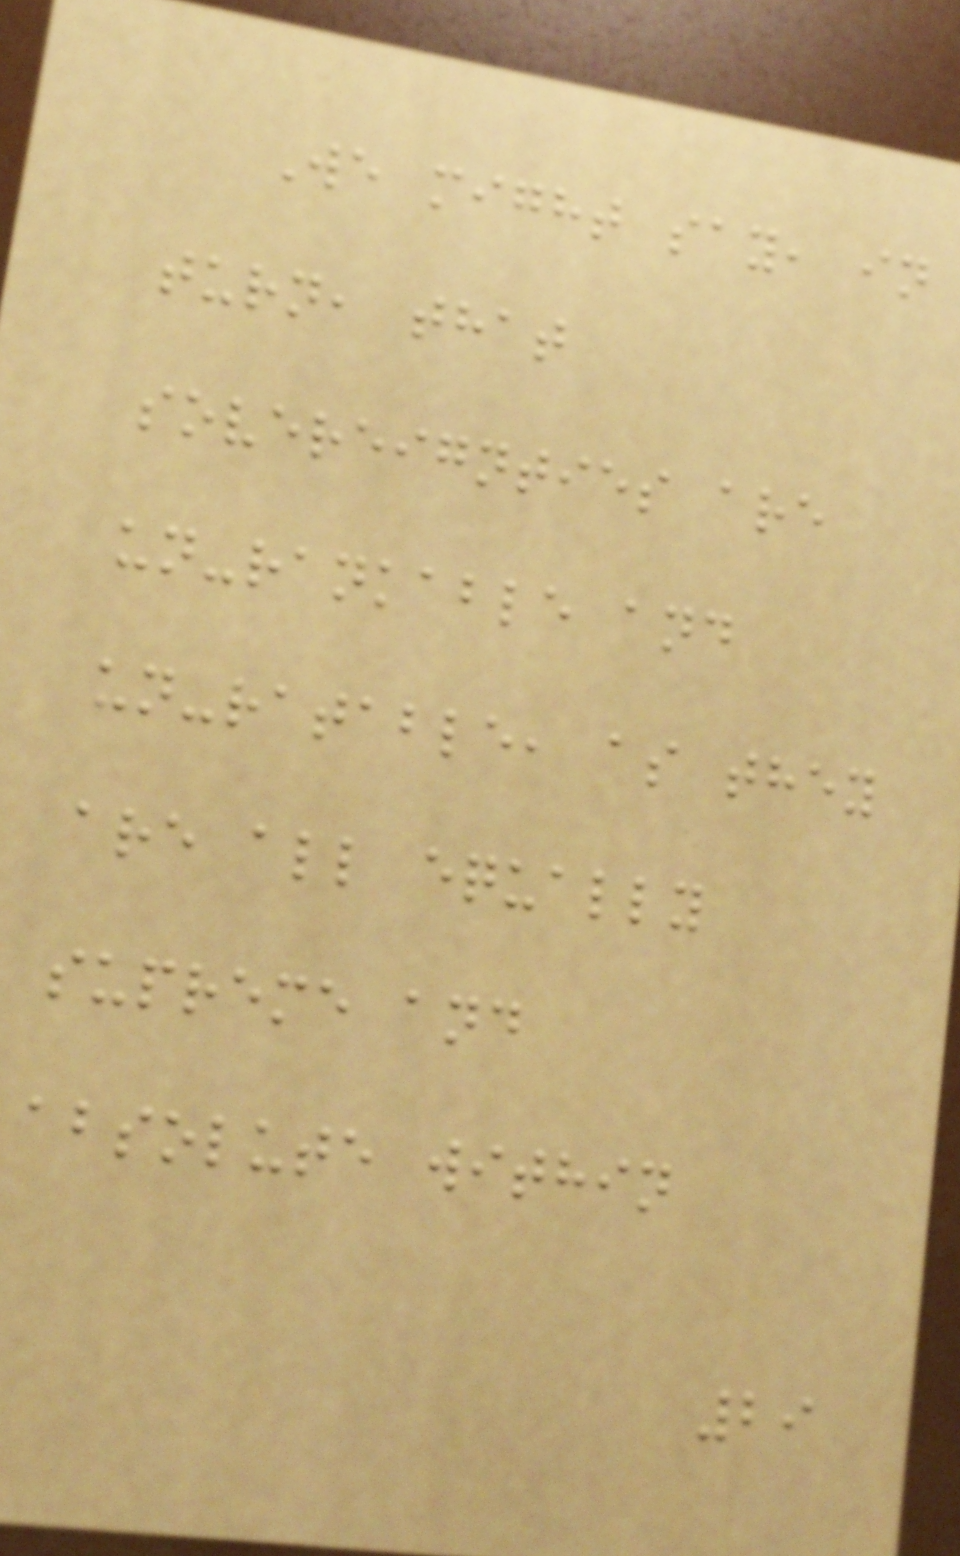We might say, in
turn, that
sovereignties are
un-rankable and
un-ratable, as they
are all equally
supreme and
absolute within
29
